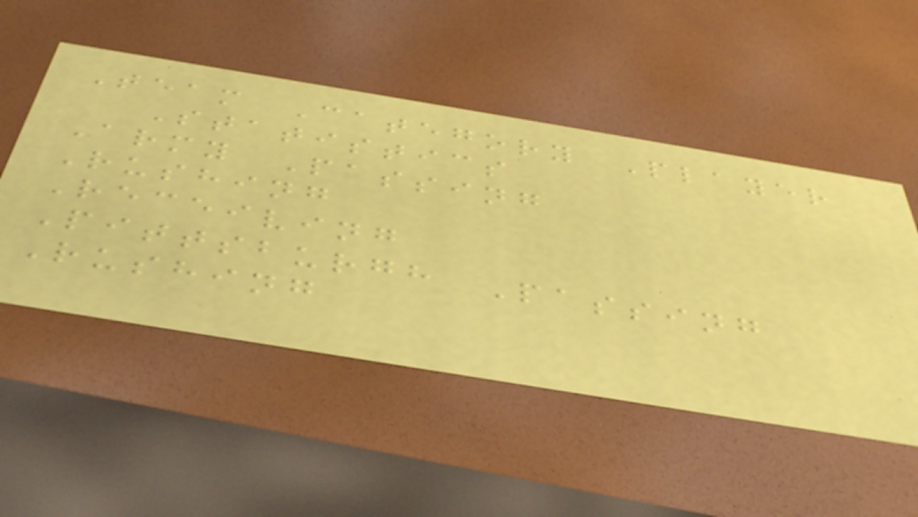Team Category Player
Statistics
Army Passing
Rushing
Receiving
Pittsburgh Passing
Rushing
